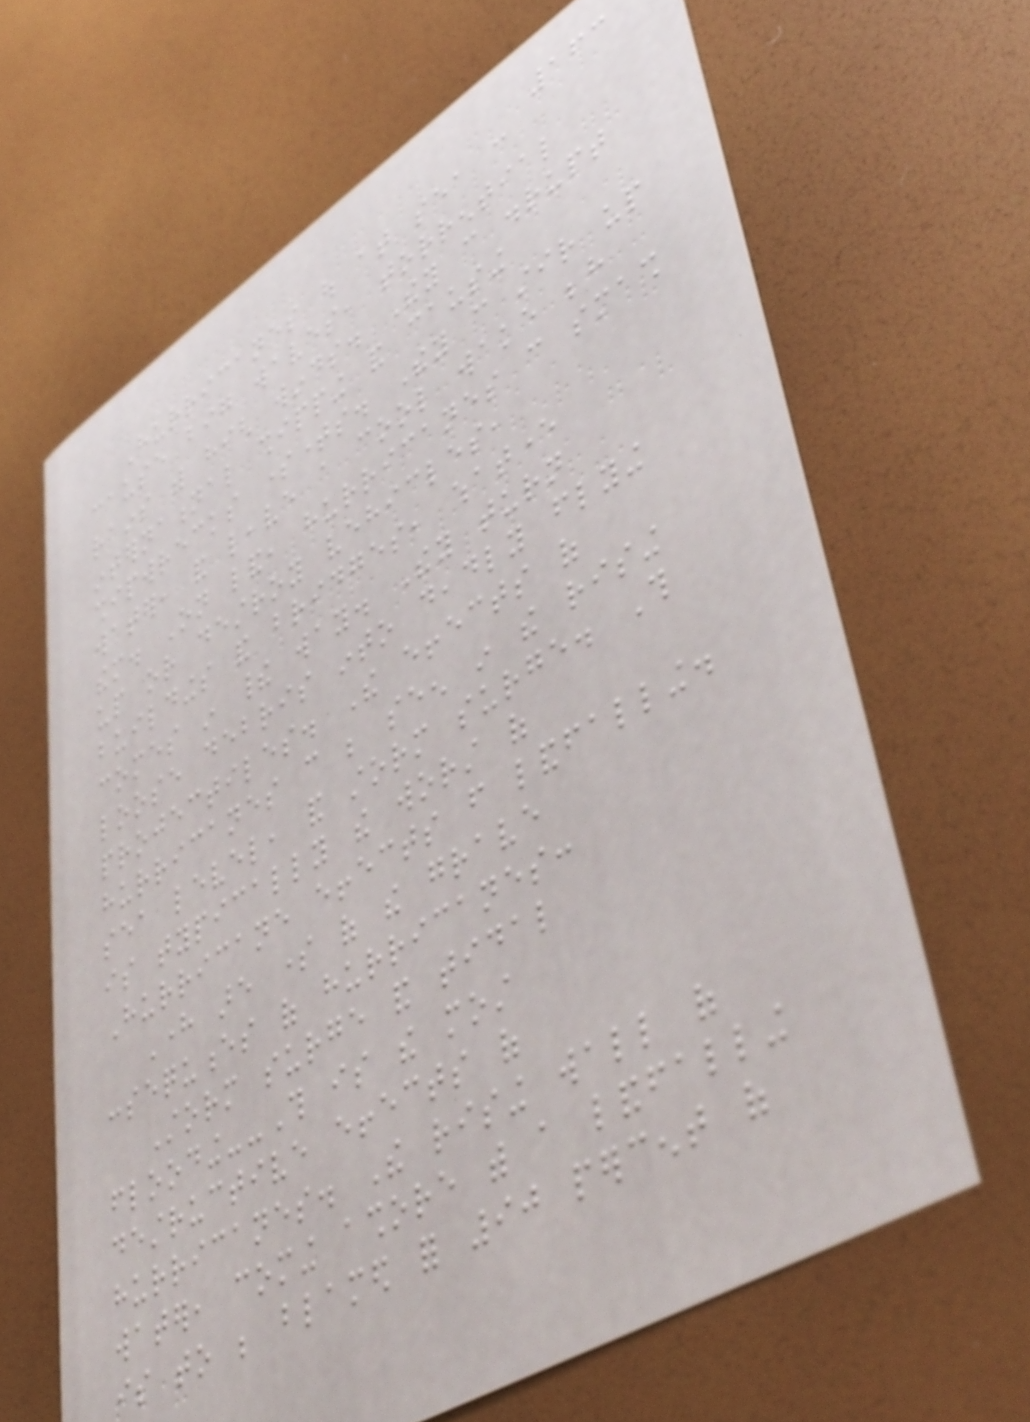163
Hurricanes out at sea can
cause big waves, torrential
rains with high winds. They can disrupt
international shipping and causing
shipwrecks sometimes. They can stir up
water, and leave a cool wake behind
them. On land, hurricanes can smash
up or destroy vehicles,
buildings and bridges, whatever
comes in their way. They turn
loose debris into deadly flying
projectiles. The effects of
hurricanes can be seen in the rising
sea level, and storm surge. This
is typically the worst of
Hurricane effects from landfalling.
Here are some of the grave
consequences of hurricanes:
Storm surge and tidal
flooding--This is the most
destructive effects of
hurricanes. The rising wall of
water, coming ashore with a landfalling
is to be blamed for 90 percent of
